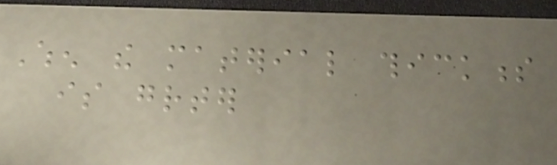When the material thickness
is greater
